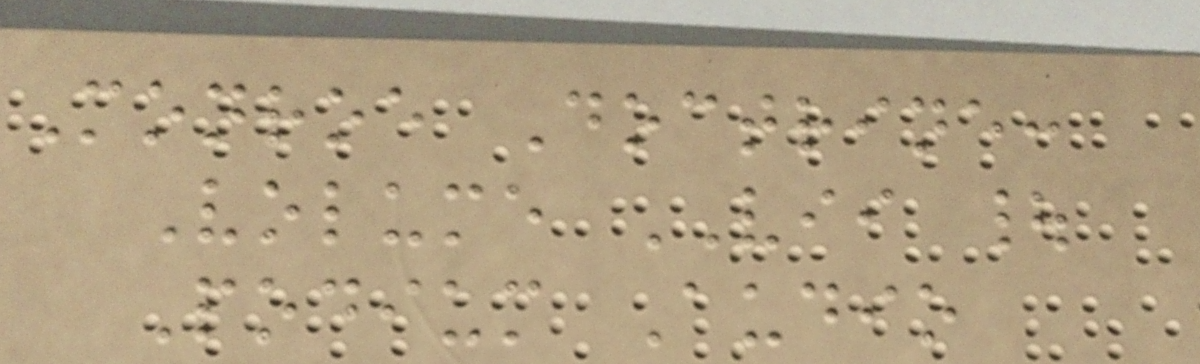Monroe Doctrine:
Volume VII |
Podium Audio
